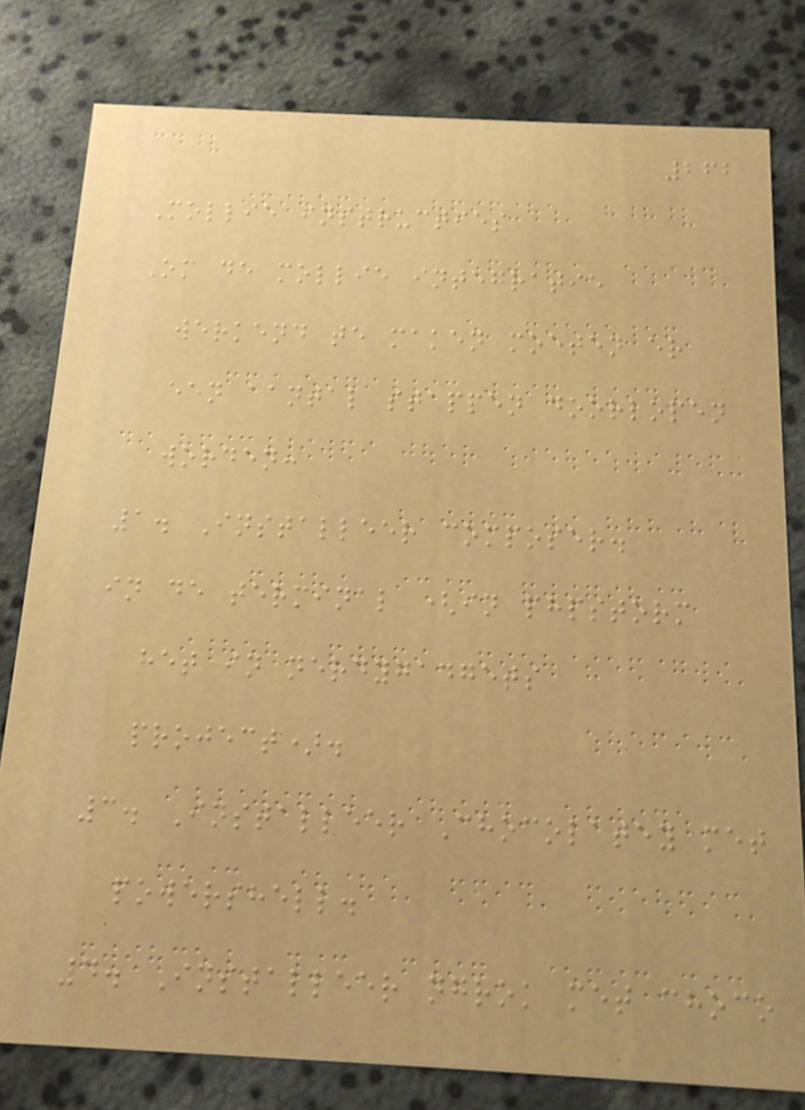262
Mollie instructies
Om de mollie integratie
werkend te maken moeten er
een aantal stappen doorlopen
worden:
1. Installeer composer.
in de terminal (in phpstorm
het in nerdygadgets
project).
3. Installeer Chocolatey met
powershell.
4. Installeer ngrok met choco
